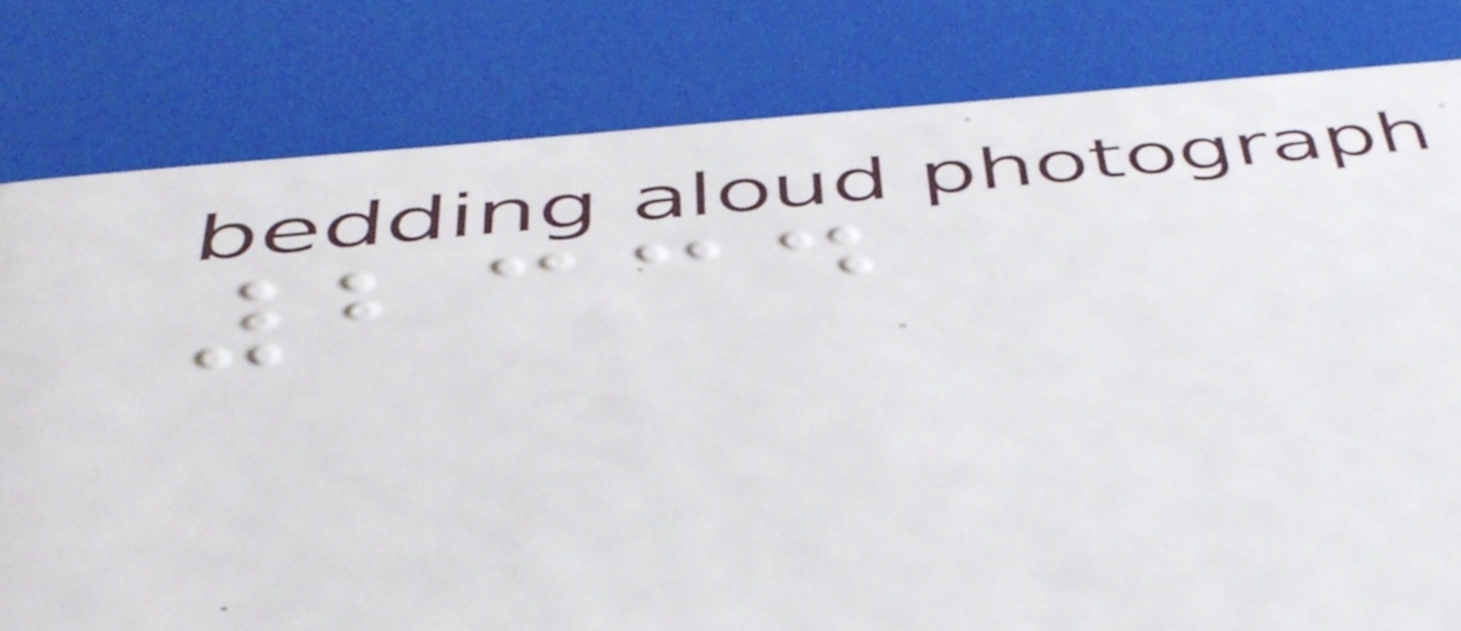2334
